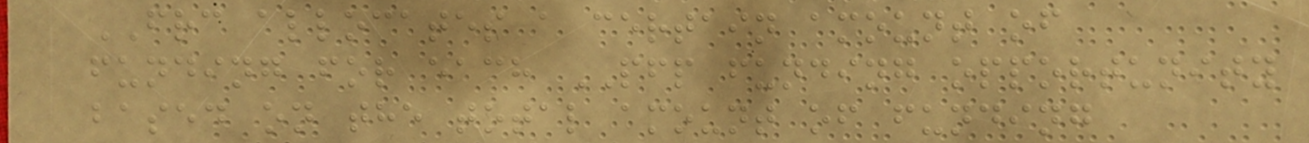FRC allocates a certain amount of
funding for each PFP funding opportunity
based on the total amount of funding
